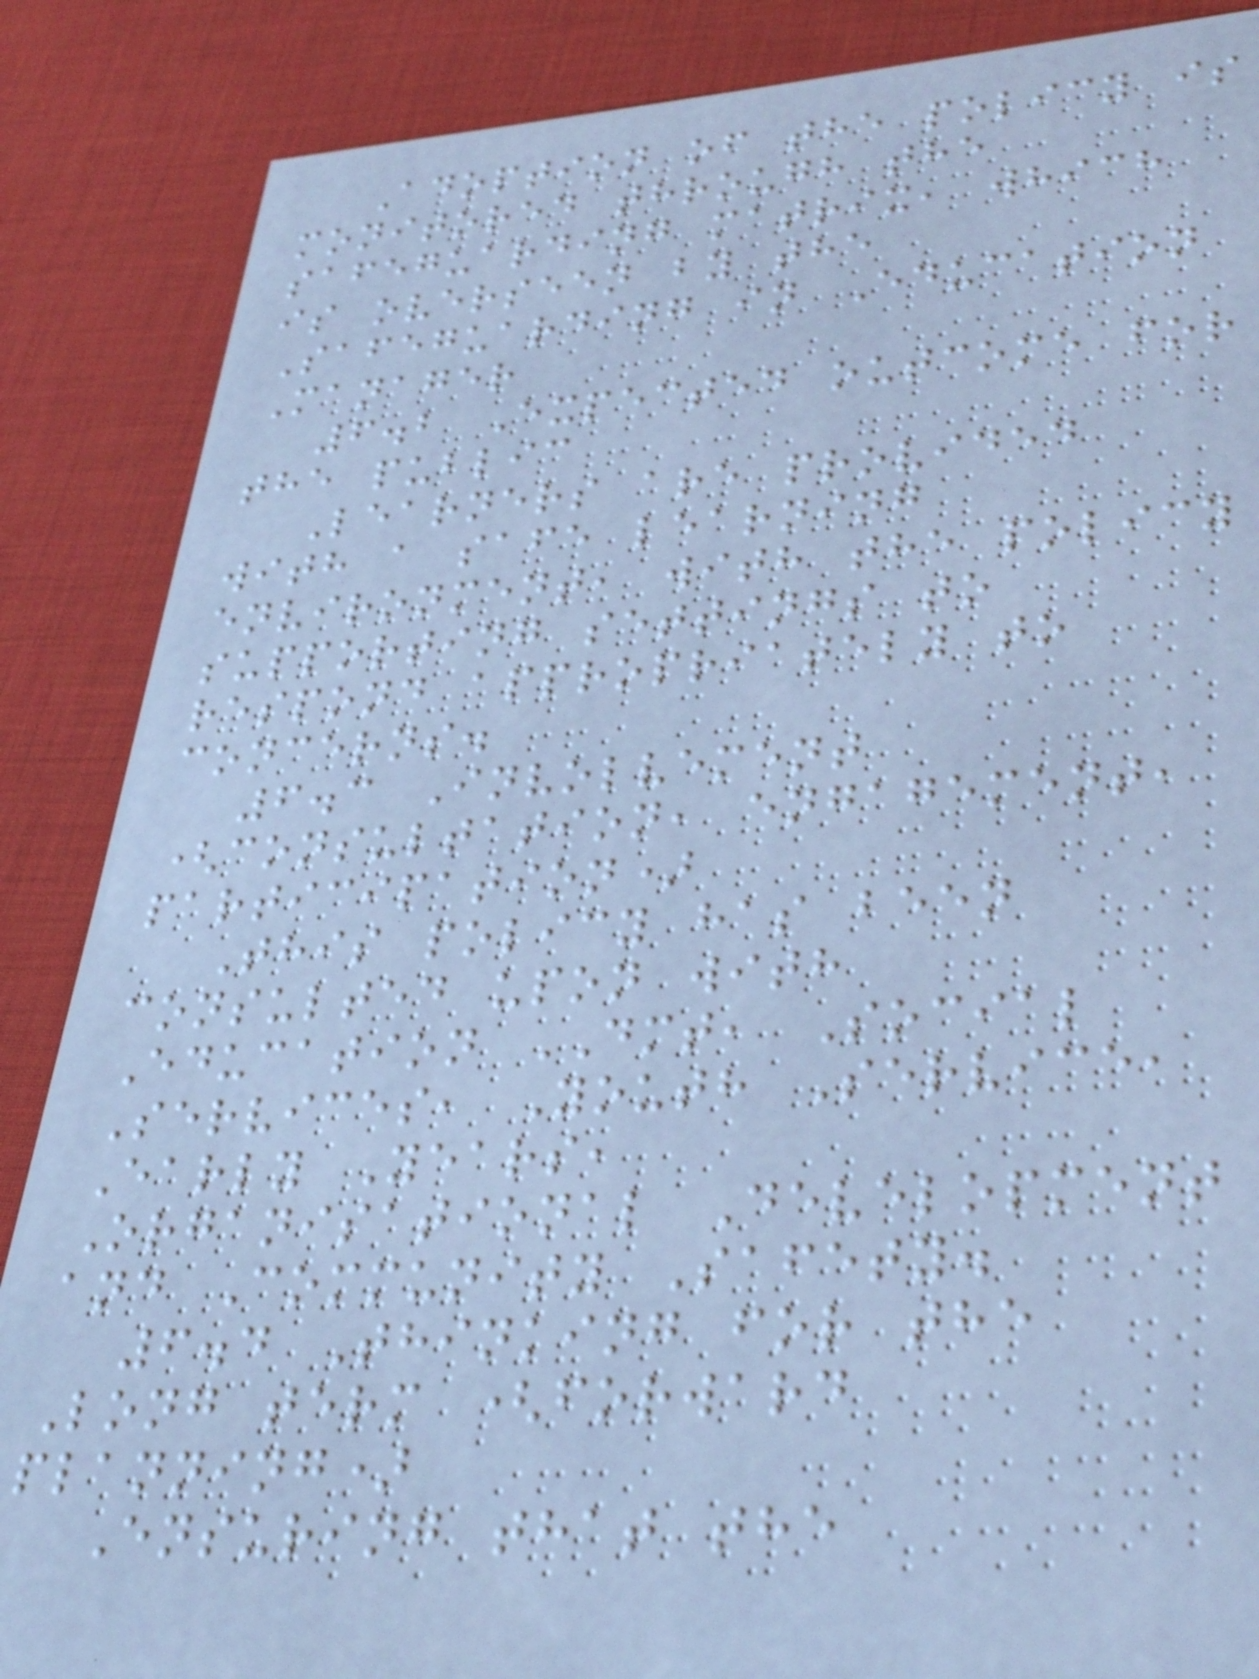Adoption of the policy is
monitored through the
safeguarding matrix, which
is overseen by the
Safeguarding in Education
Manager
6.2 Expected outcome for
the public
Learners are provided
with a safe learning
environment, with the policy
supporting settings to
respond appropriately to
concerns.
6.3 Involvement
(consultation, engagement,
participation)
This policy has been
consulted upon with
Education DMT, Social
Services, Youth Service,
Early Years,
Organisational Development
and Community Safety.
6.4 Thinking for the
Long term (forward
planning)
Ensuring that the
